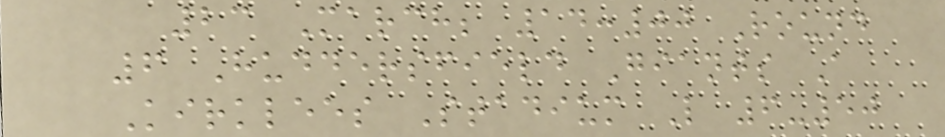23 March; 14:00 Round
6 Huddersfield Giants A
Kirklees Stadium L 6-50
